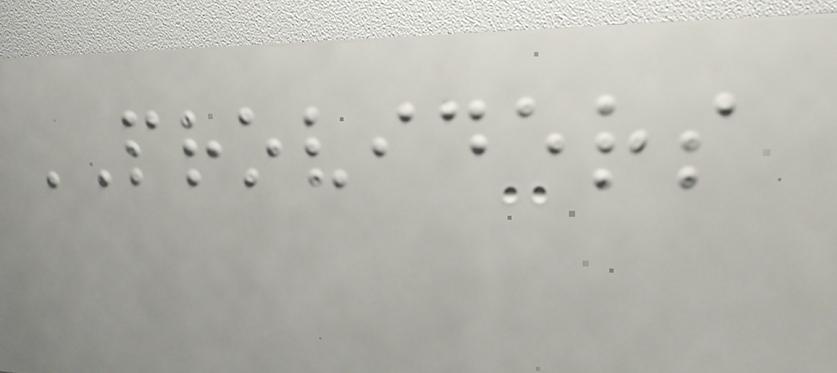PROVIDERS
